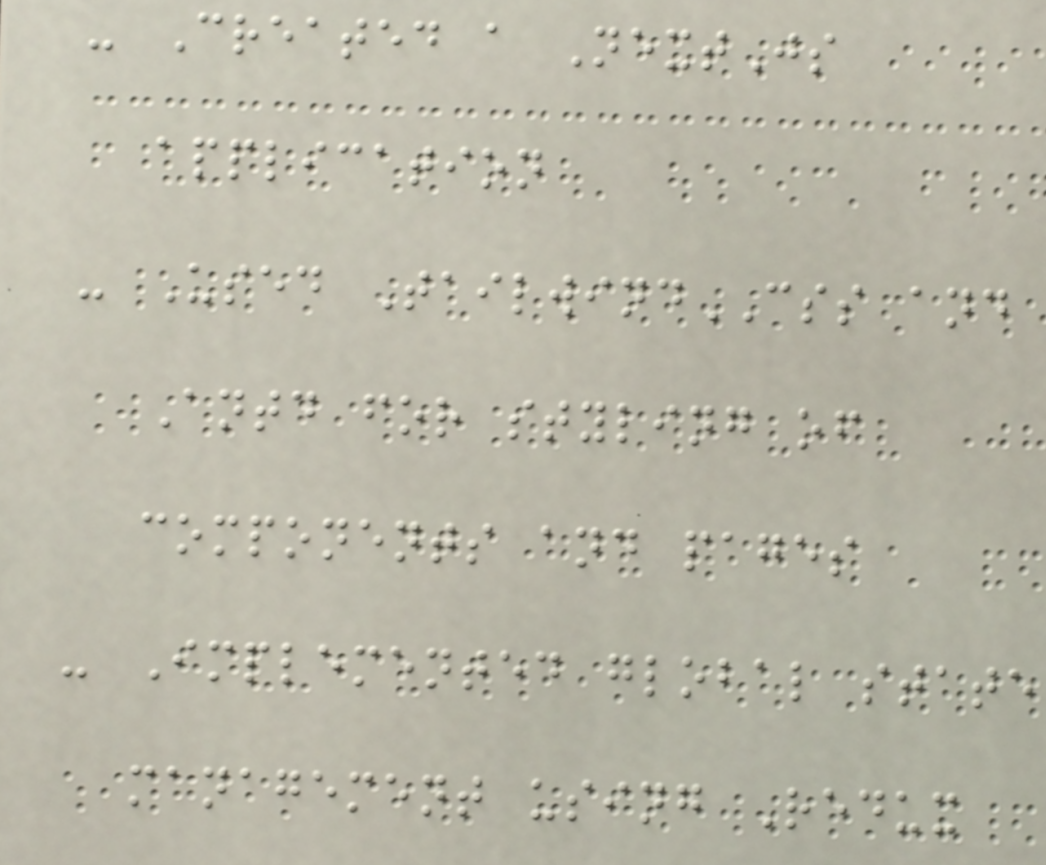- Created a NextJs
application
- Used TailwindCSS and
Antd for styling of
components and pages
- Implemented global state
management using Redux
